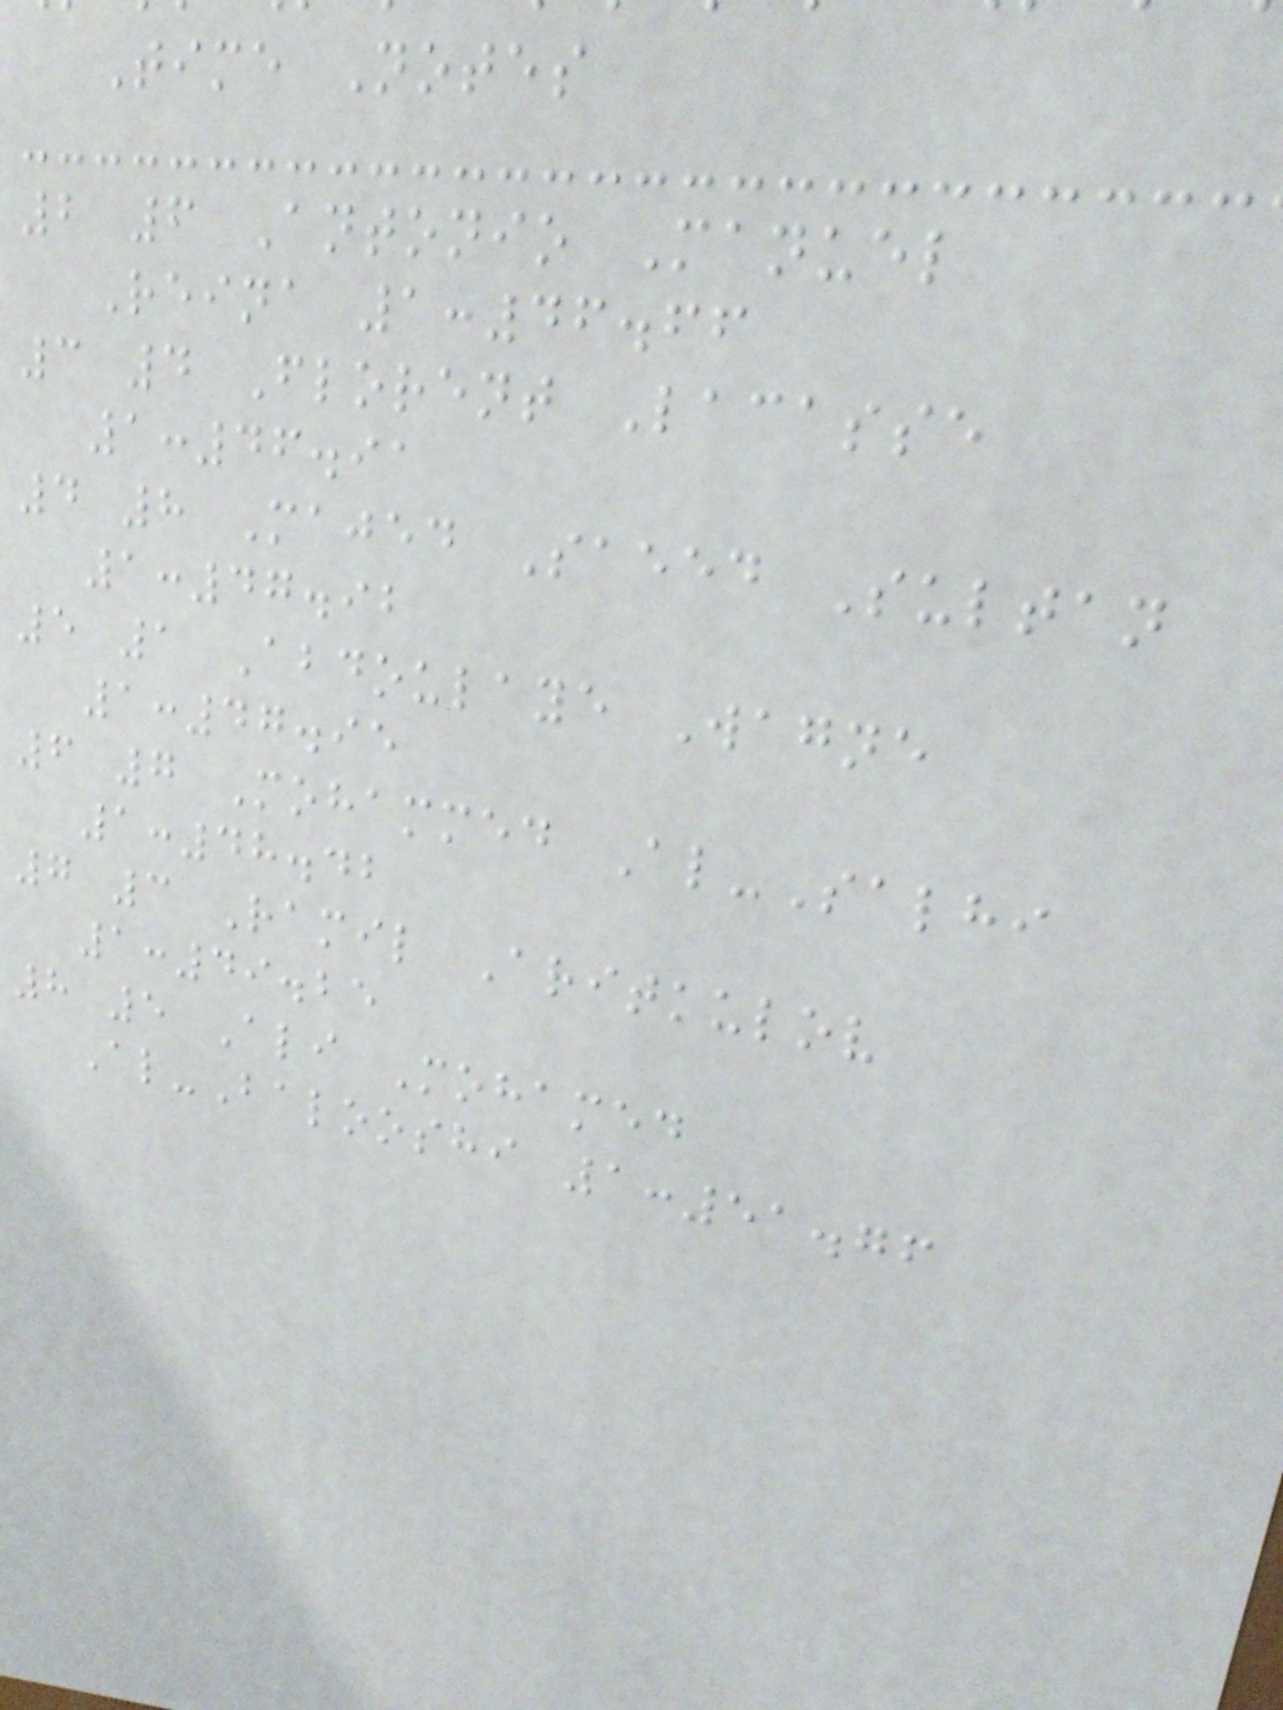Time Notes
2 6 Antonio Manuel
Reina 1:46.66
3 4 Florent Lacasse
1:46.91
4 8 Majed Saeed Sultan
1:47.92
5 1 Abdoulaye Wagne
1:47.95
6 7 Mohammed Al-Salhi
1:48.42
7 3 Ramil Aritkulov
1:49.25
8 5 Ali Mohamed
Al-Balooshi 1:51.76
